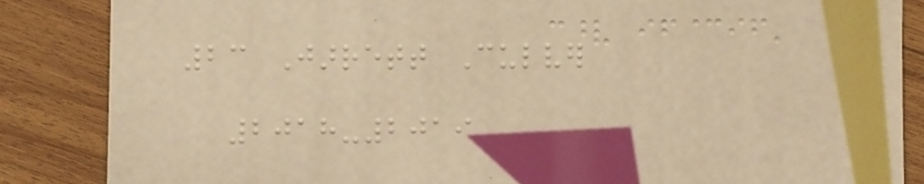23 Jarrett Culver
2018-2019
